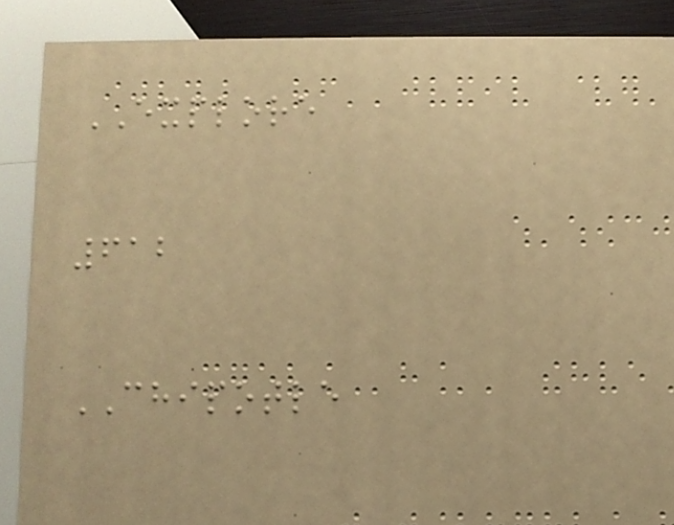EXPLORE
612
CHIPOTLE
